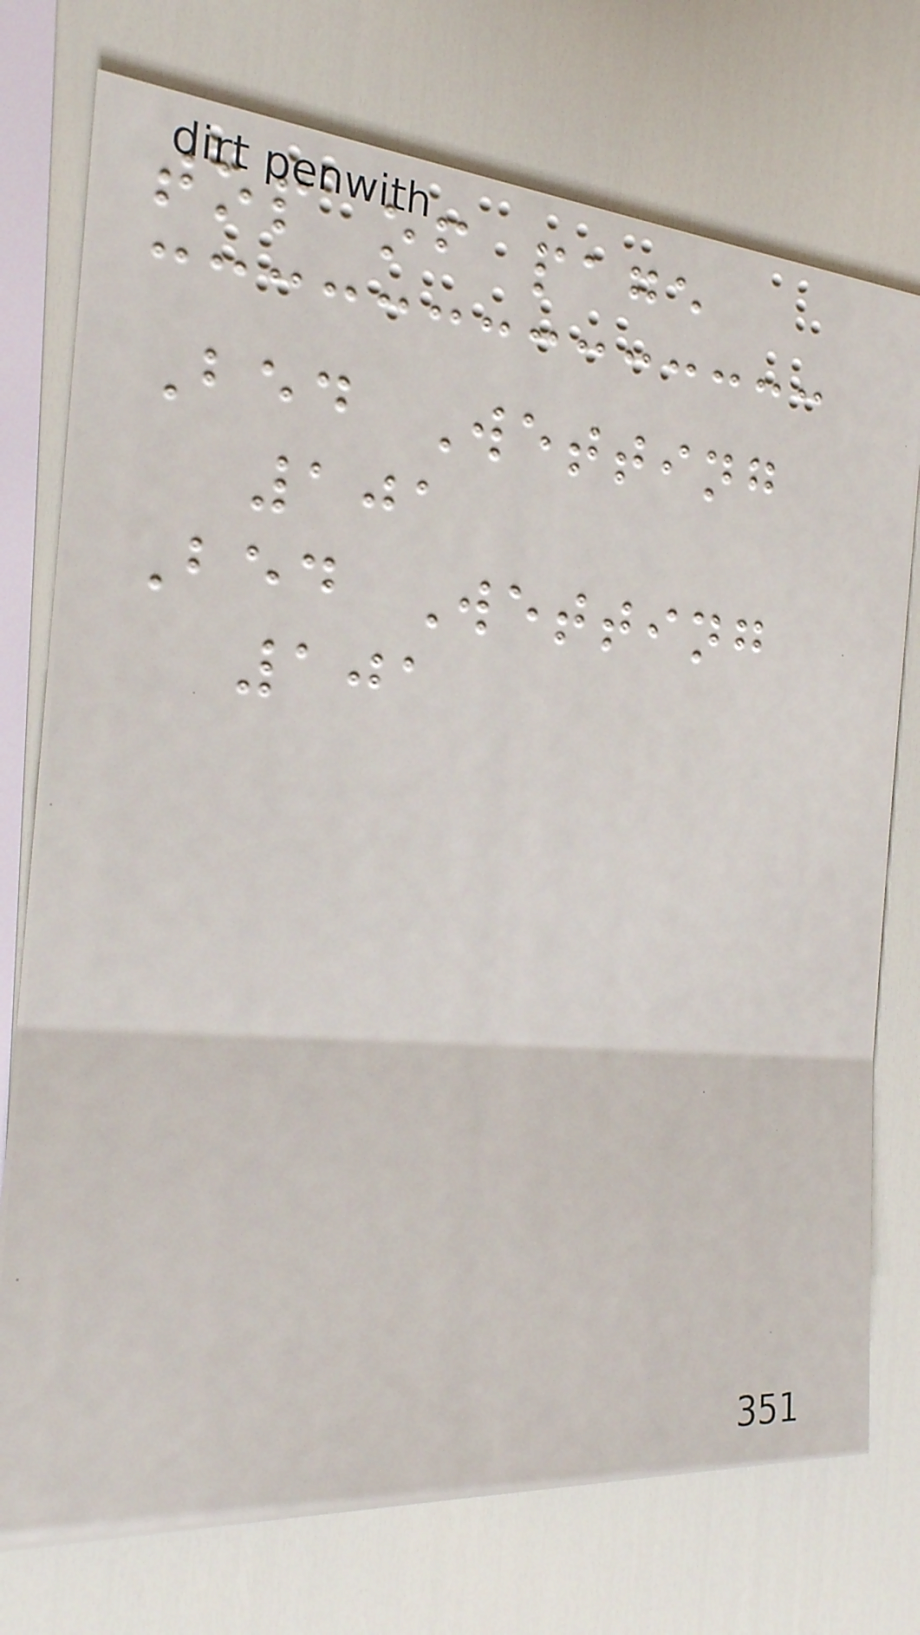top of page
Bed Wetting
101
Bed Wetting
101
